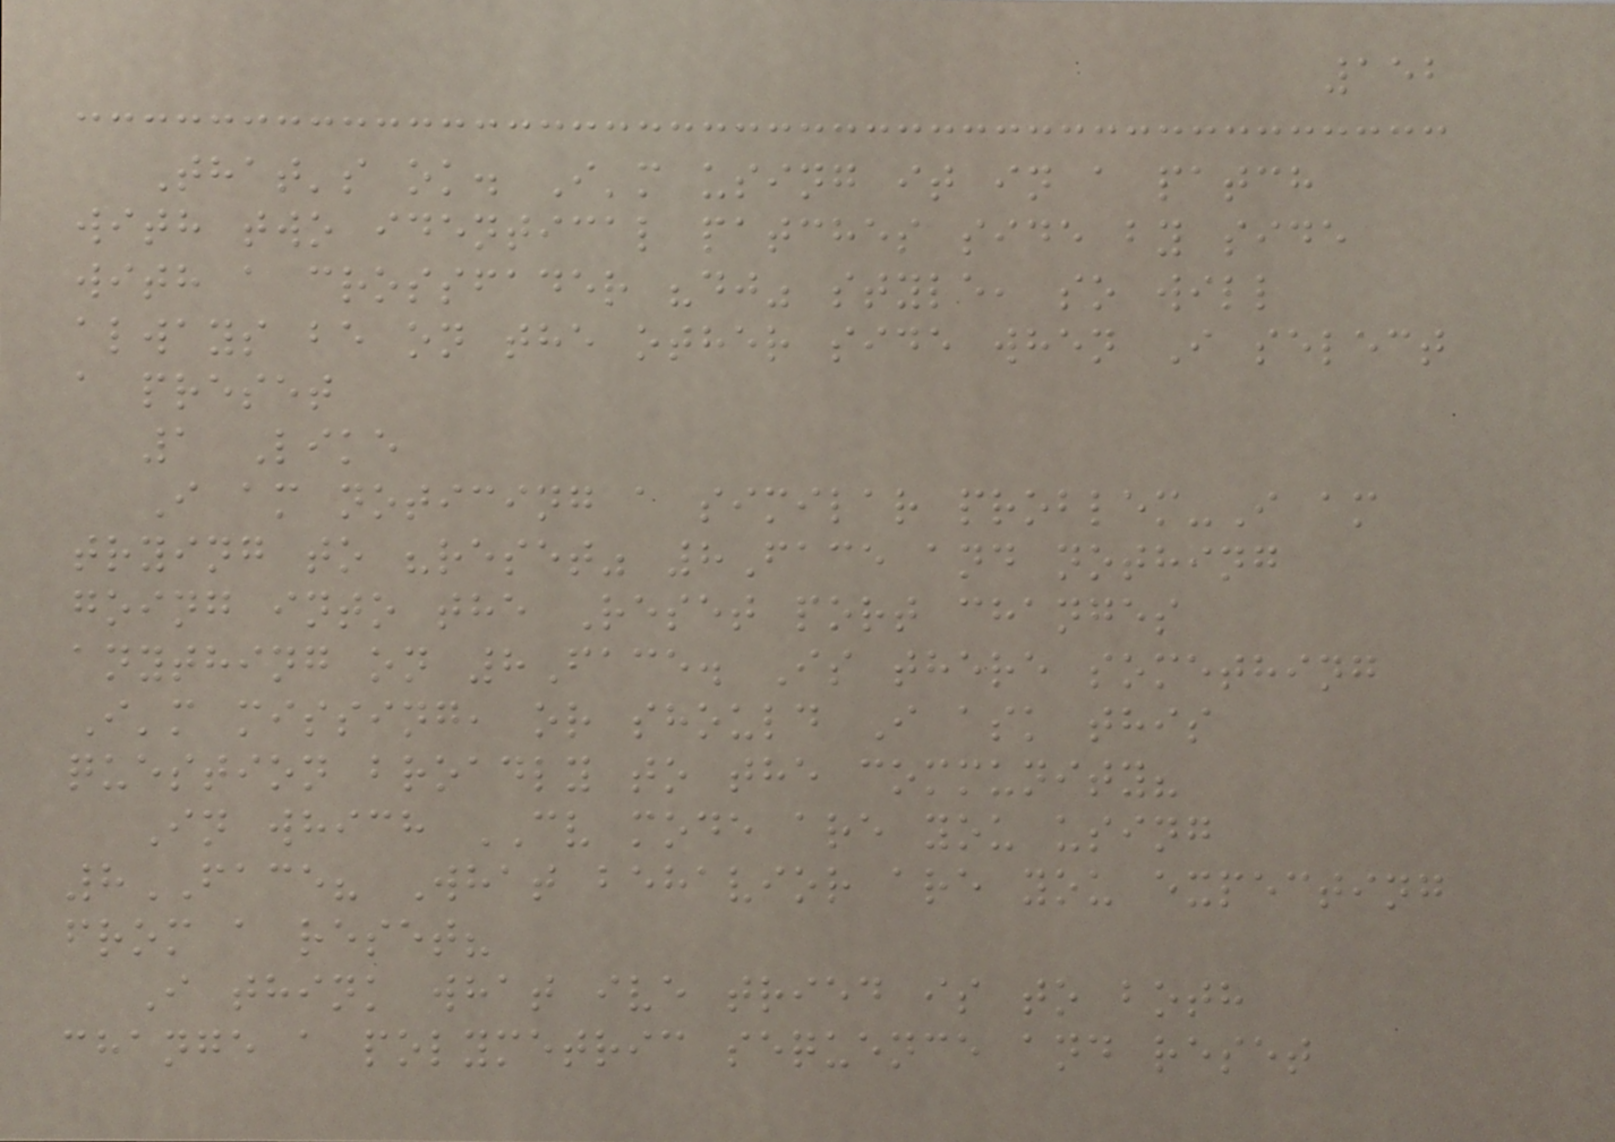152
That's ok. I'm using it in a patch
with two identical patches side by side
with a crossfader "dj" style, so will
always be on the other side when I select
a preset
1 Like
I am noticing a similar problem-I am
trying to "reset" 8Face and nothing
going into the Reset port changes
anything on 8Face. Is there something
I'm missing, or should I ask this
question broadly to the community?
In which CV mode are you using
8FACE? What behavior are you expecting
from a reset?
I think what ive tried is to both
change a polymetric sequence and reset
